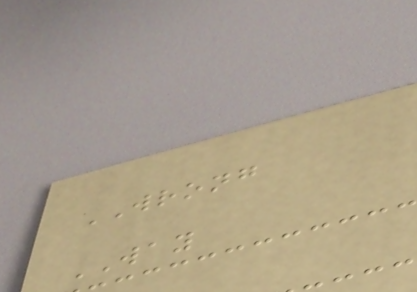WRONG
WAY
